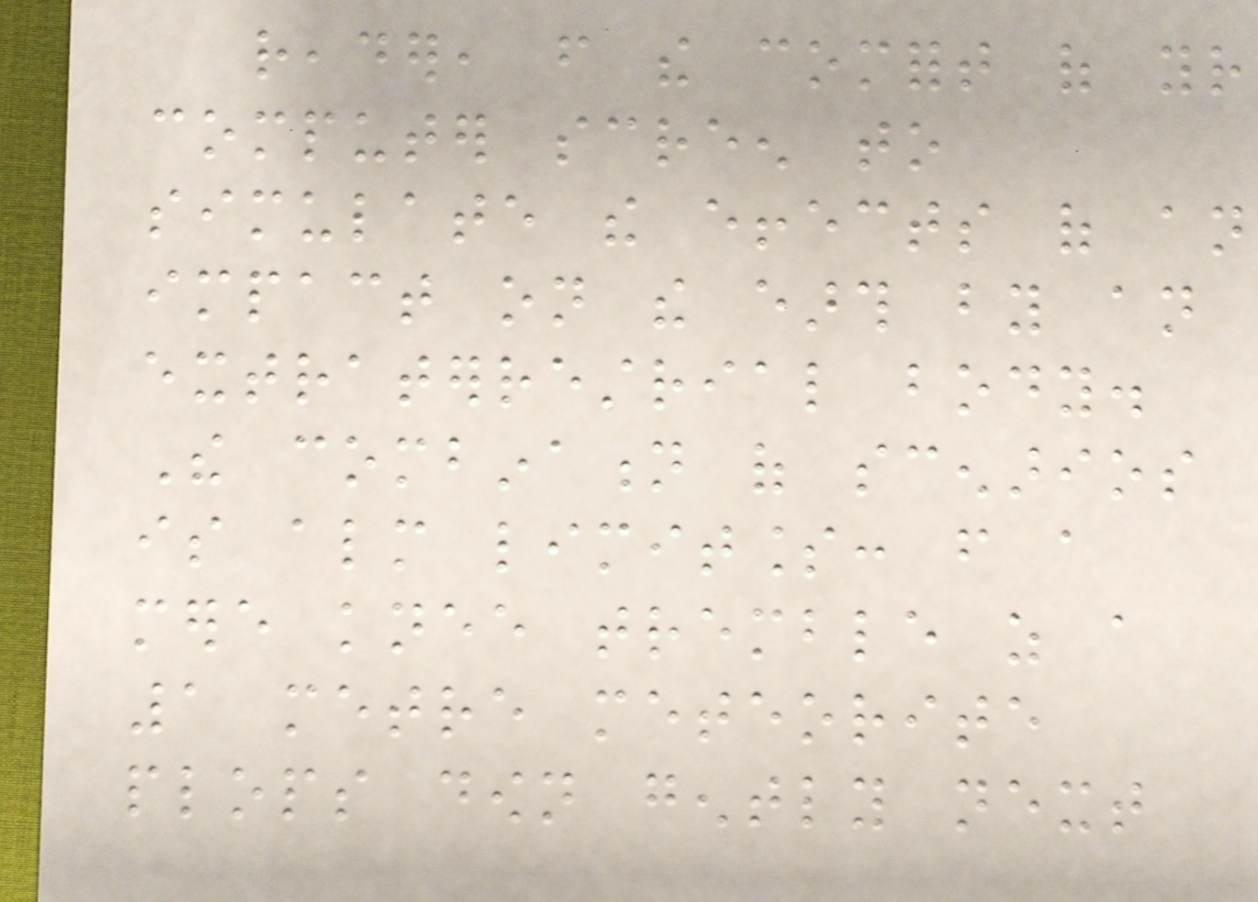reader, from the comfort of your
computer screen to
simulate the effects of an
impact on the earth by an
extraterrestrial body.
The combination of scenarios
is almost limitless: from a
mere knee tremble as a
1 metre meteorite
plops down gently next
